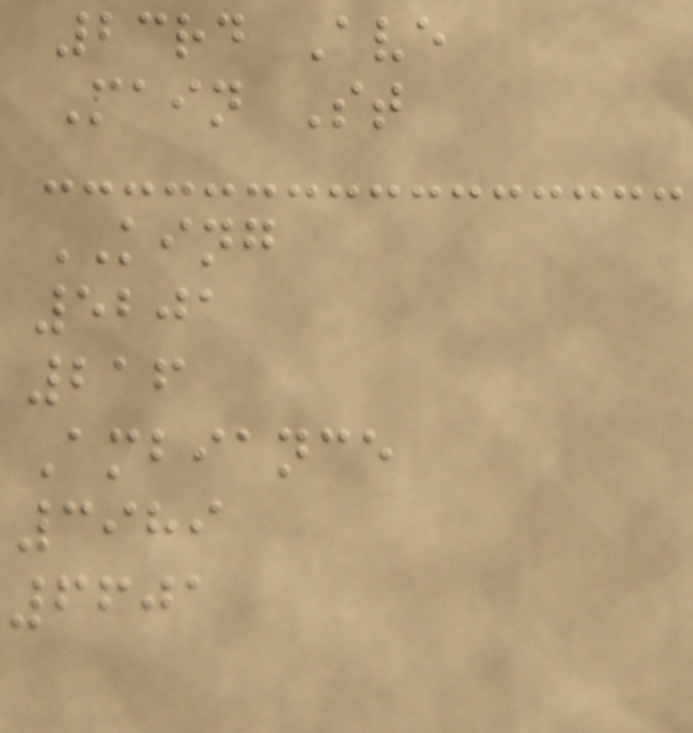23rd Ave
Main St
KING
5201
216
Ambiance
3989
6601
